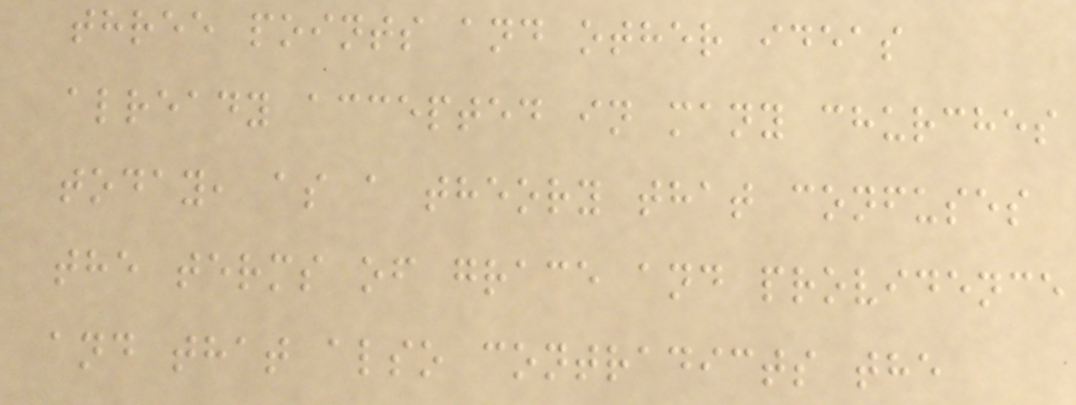three points and other ideas
already accepted in many churches
today, as a theory that confuses
the terms of grace and providence
and that also contradicts the
